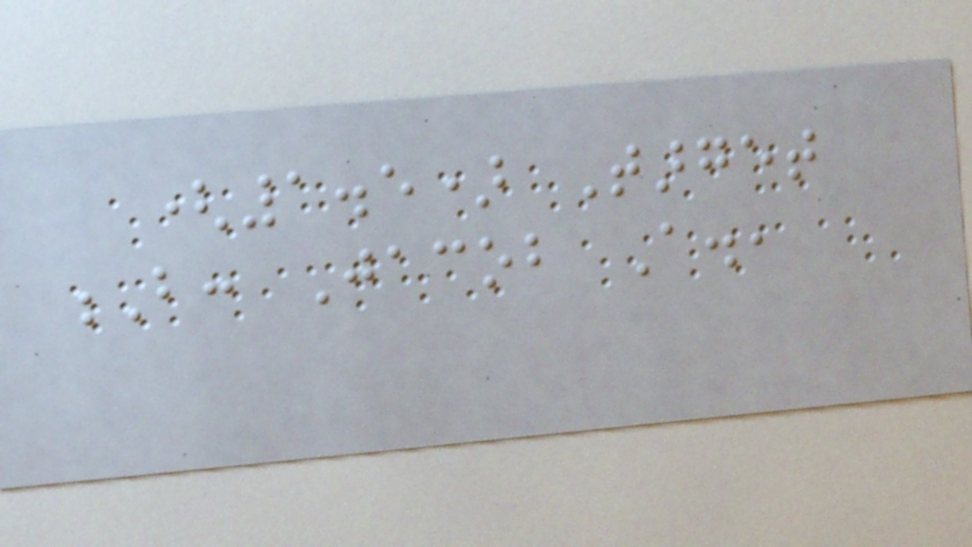(1.5) Target
B: Jacob A.,
